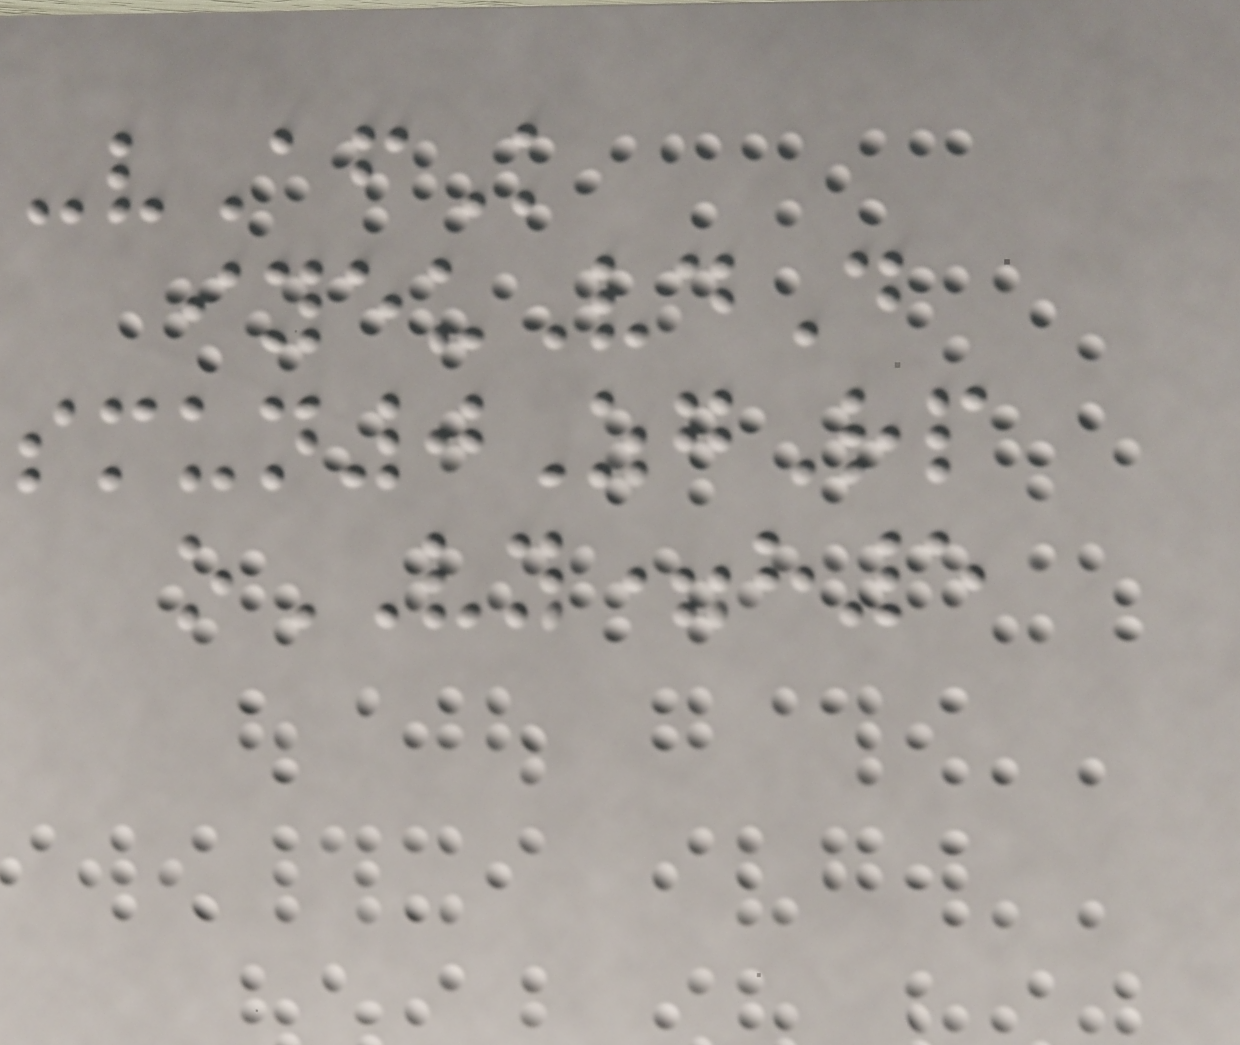-vAfK
iyeuVdD
smun0ZgRp
oVY=h5
